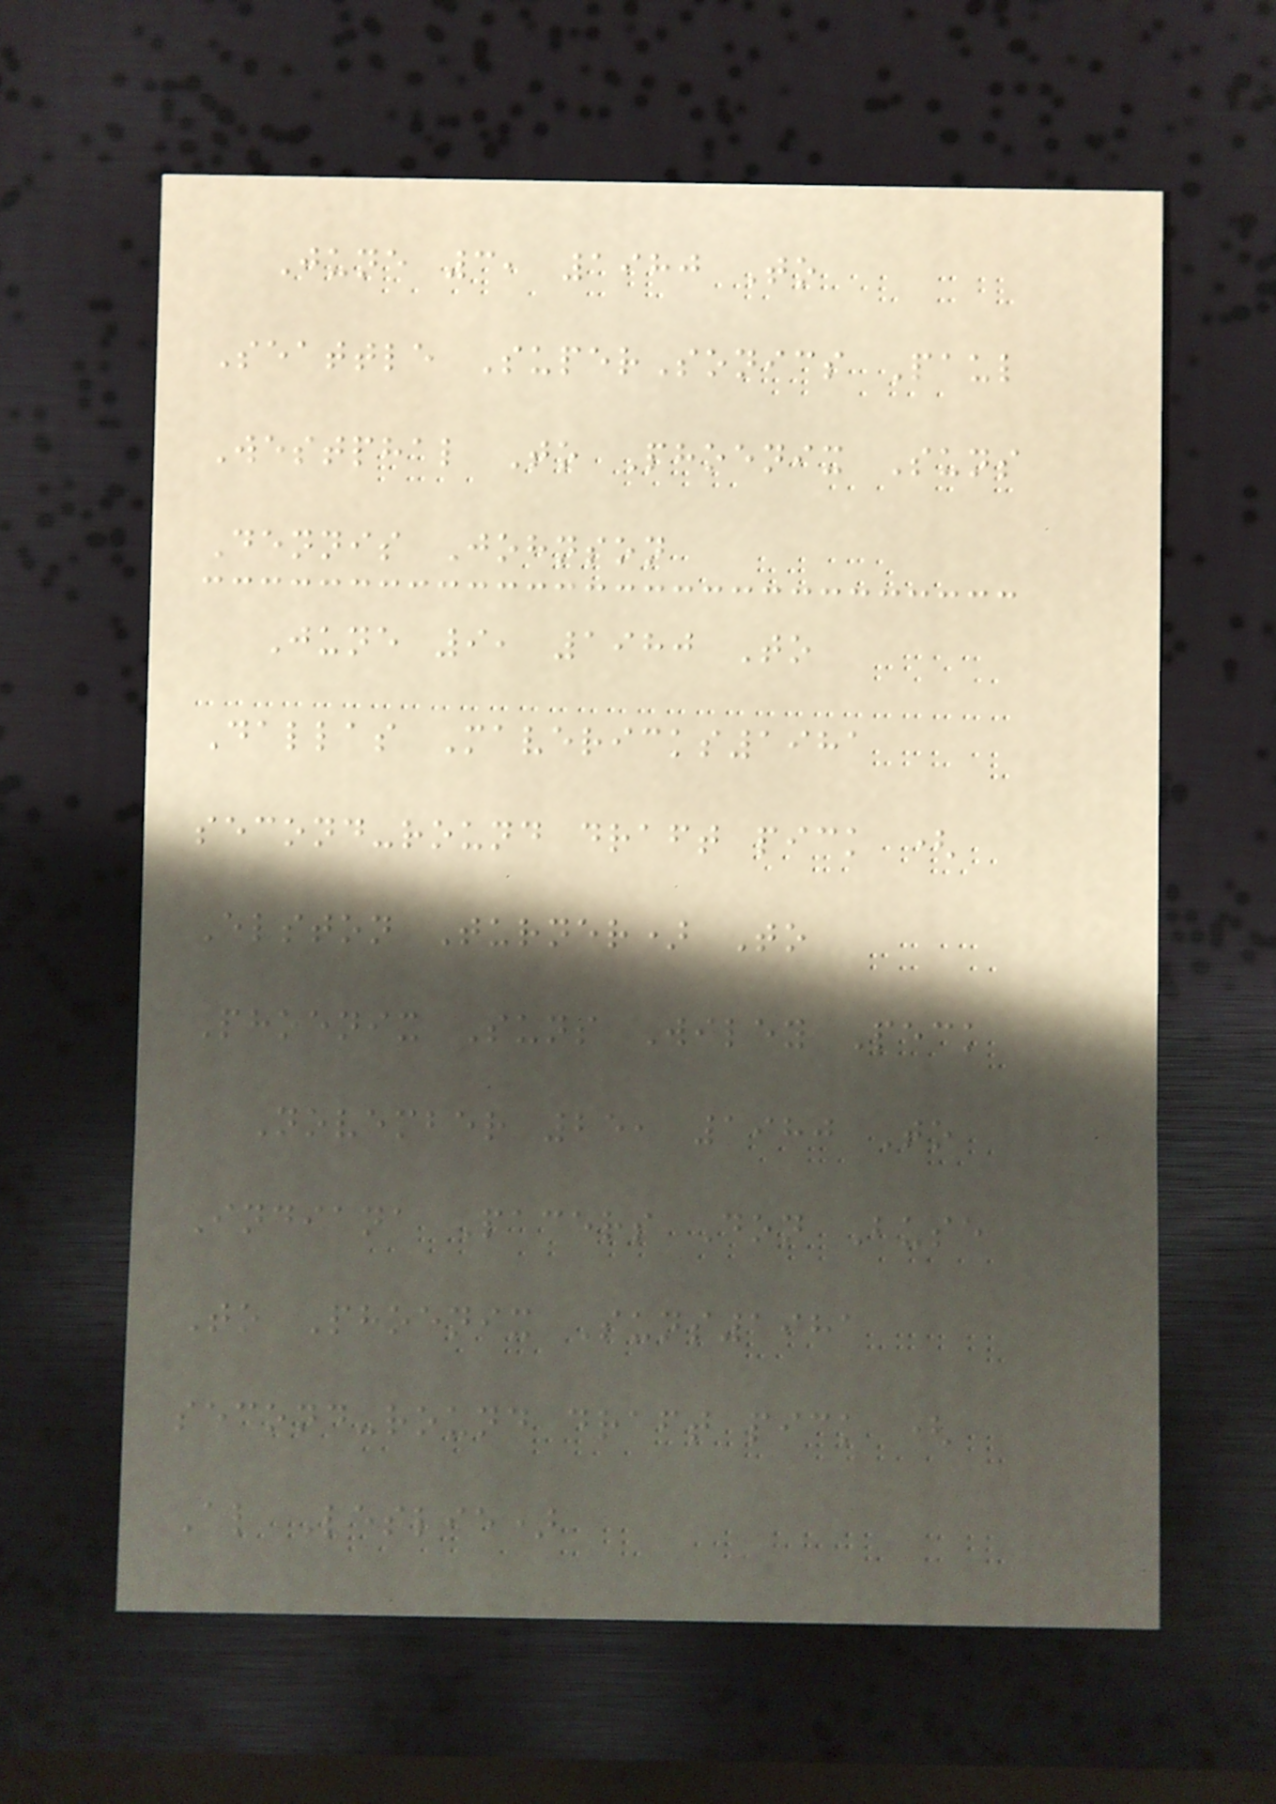June 3, 1980 To
Seattle SuperSonics Paul
Westphal To Phoenix Suns
Dennis Johnson
June 9, 1980 To
Dallas Mavericks1981
second-round draft pick (
Elston Turner) To
Phoenix Suns Wiley Peck
November 25, 1980 To
Indiana Pacers Don Buse
To Phoenix Suns1981
second-round draft pick (
Al Leslie)
